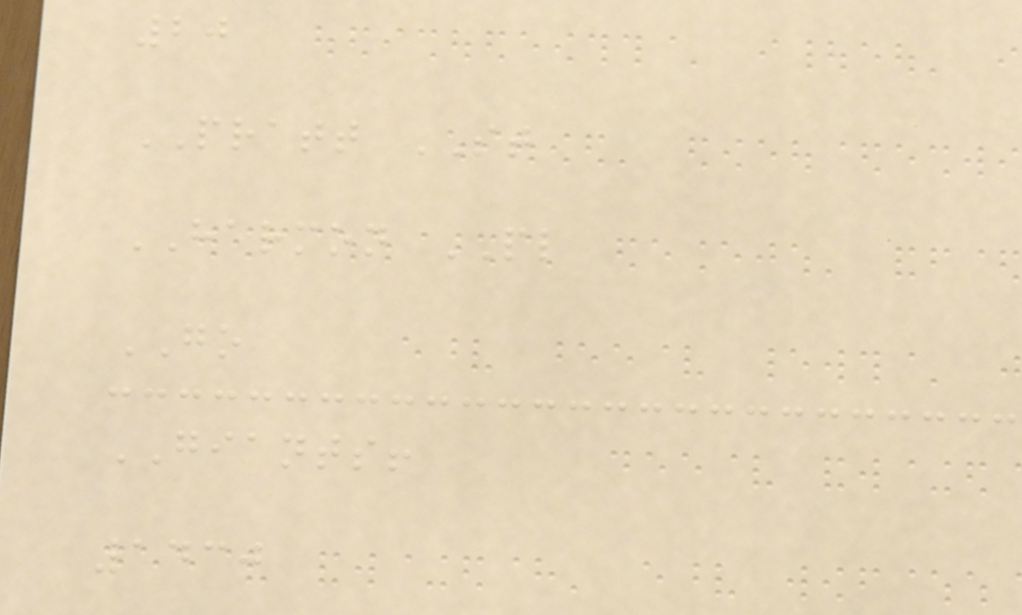20
PRATT ST
HARMON PL
GO
GIANTS!
1430
